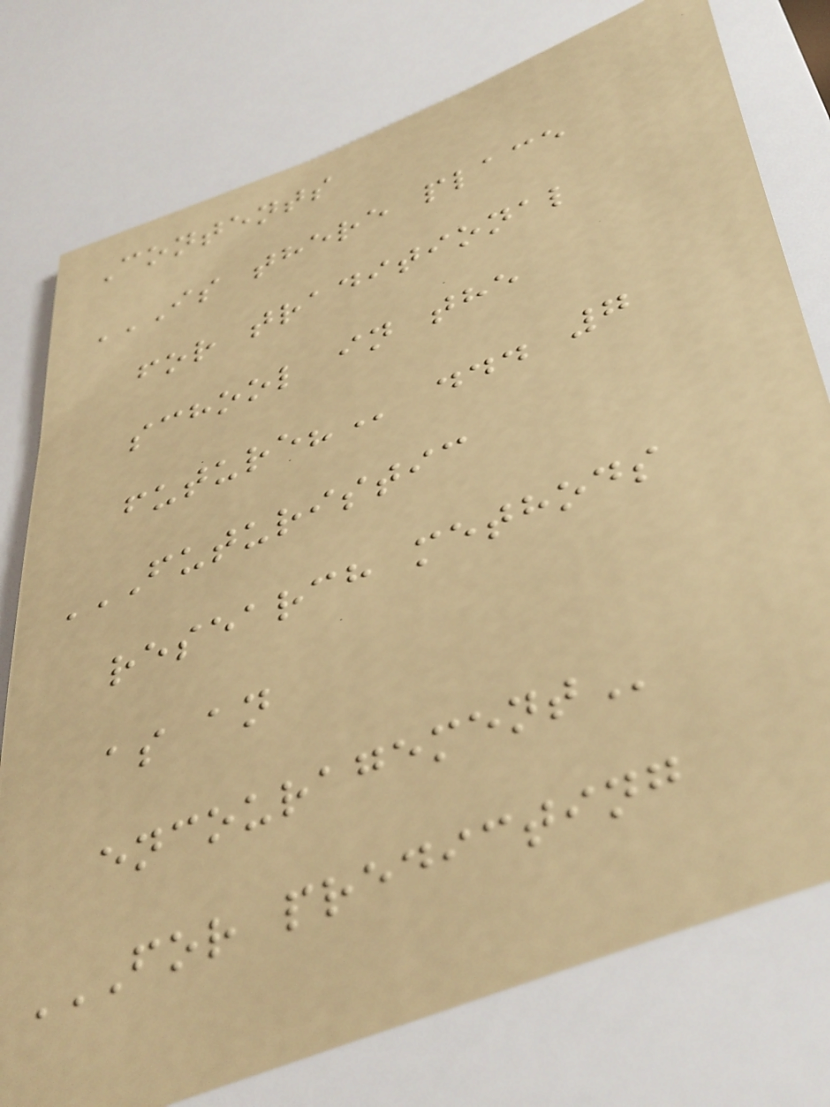Contents
IS THERE PLACE
FOR TRADITIONAL
SCHOOL IN THE
FUTURE? ... 7
FUTURISTIC
RESEARCH METHODS
AS AN
ENCOURAGEMENT
FOR PREDICTING
